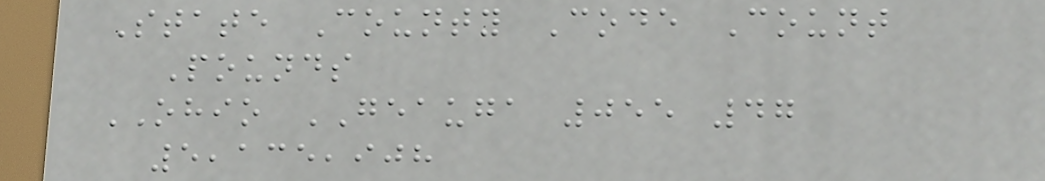State County Code Count
Pounds
OHIO GEAUGA 055 47
5,135,908
